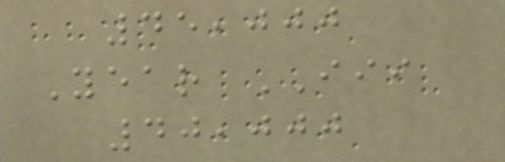45,000
Year III
40,000
